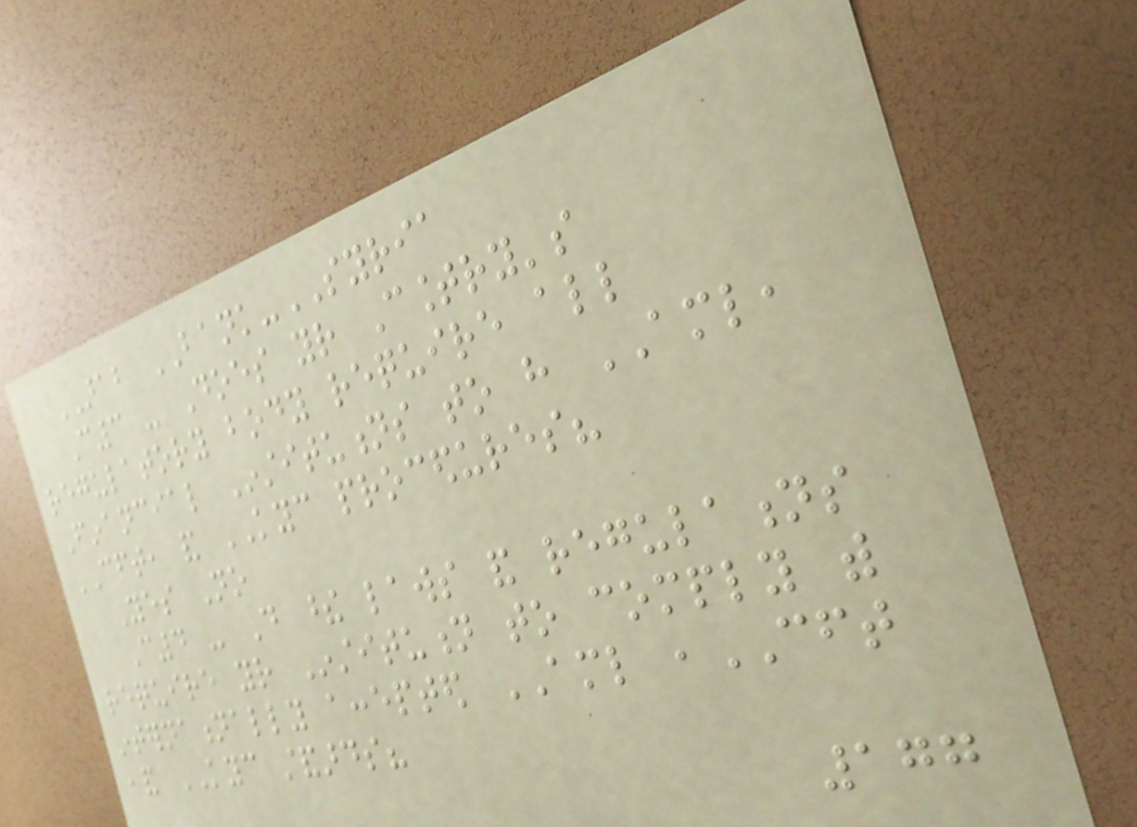ARAB BANK-SYRIA
C3 - Does your Country's
regulatory body require all
Financial Institutions to have AML,
CFT, and KYC procedures?
Yes No
C4 - Do these laws and regulations
require your Institution to comply with
internationally accepted AML ,CFT
,and KYC standards?
177
